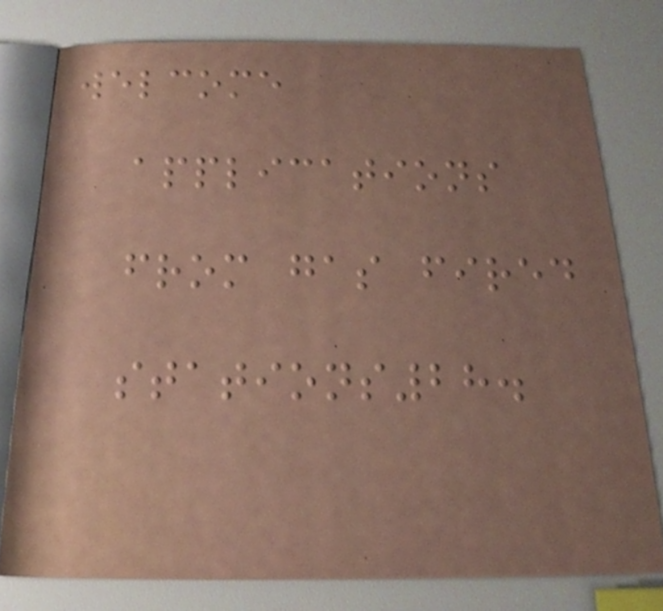welcome
applications
from gas fired
stations28.
